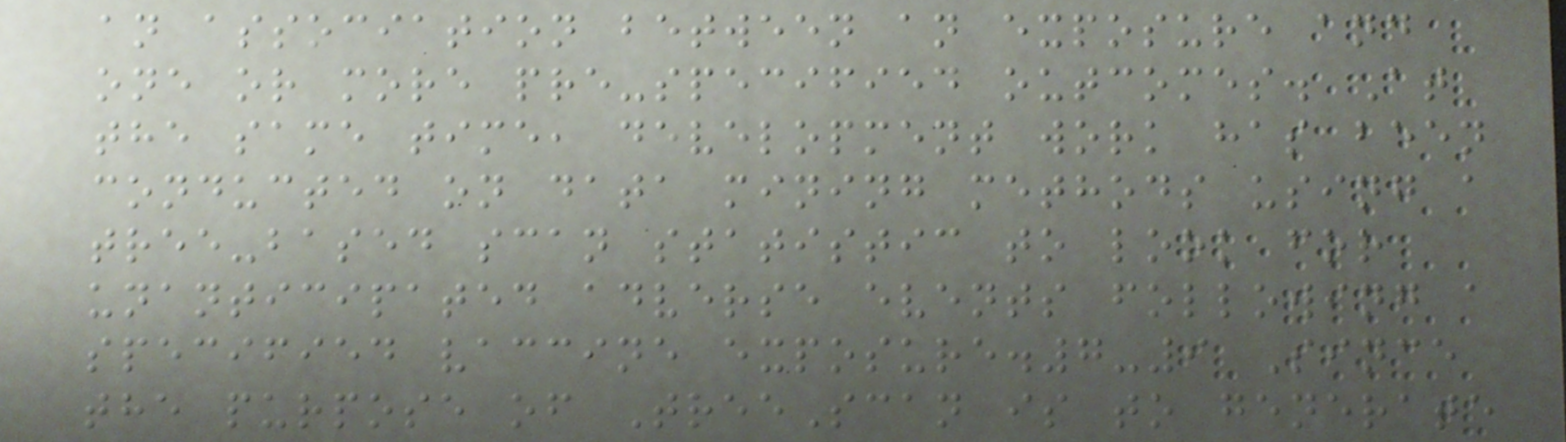an association between an exposure and
one or more pre-specified outcomes. At
the same time, development work has been
conducted on data mining methods using a
tree-based scan statistic to look for
unanticipated adverse events following a
specified vaccine exposure.7-9 Since
the purpose of TreeScan is to generate
